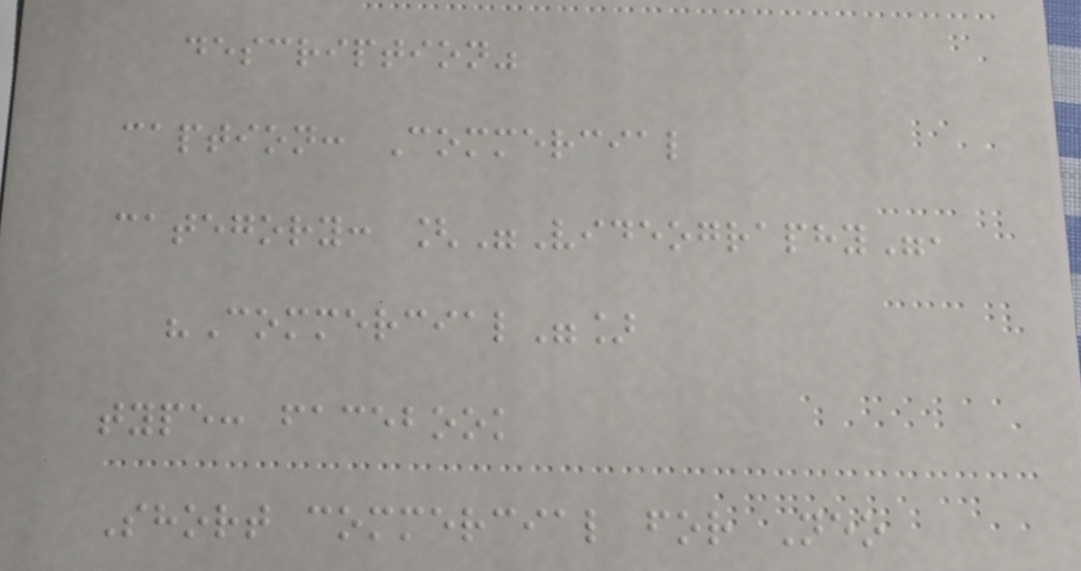description"
caption: Commercial
category: ["Videography",
"Commercial"]
type: facebook
Short commercial for Neo
